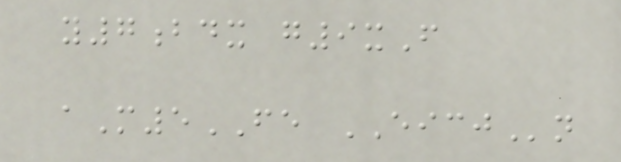y7bdx g9xF
aM5FE EICJn
